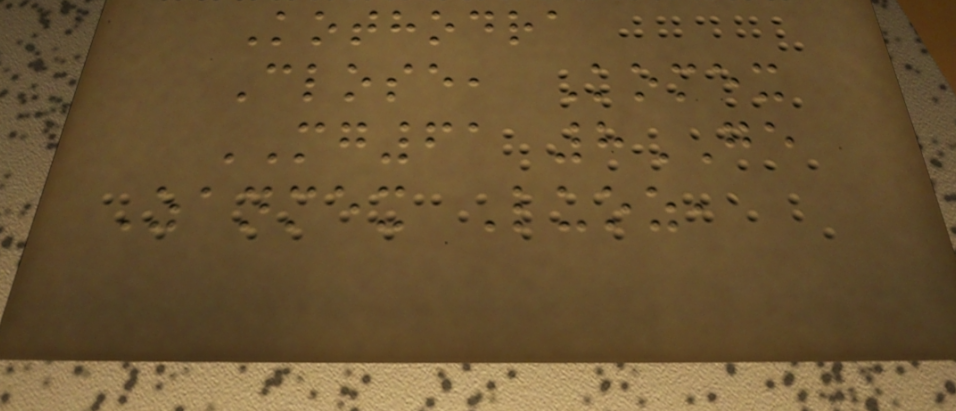Kothodra
Close, Komex
MG61 8GE
Zanmex Luoz,
